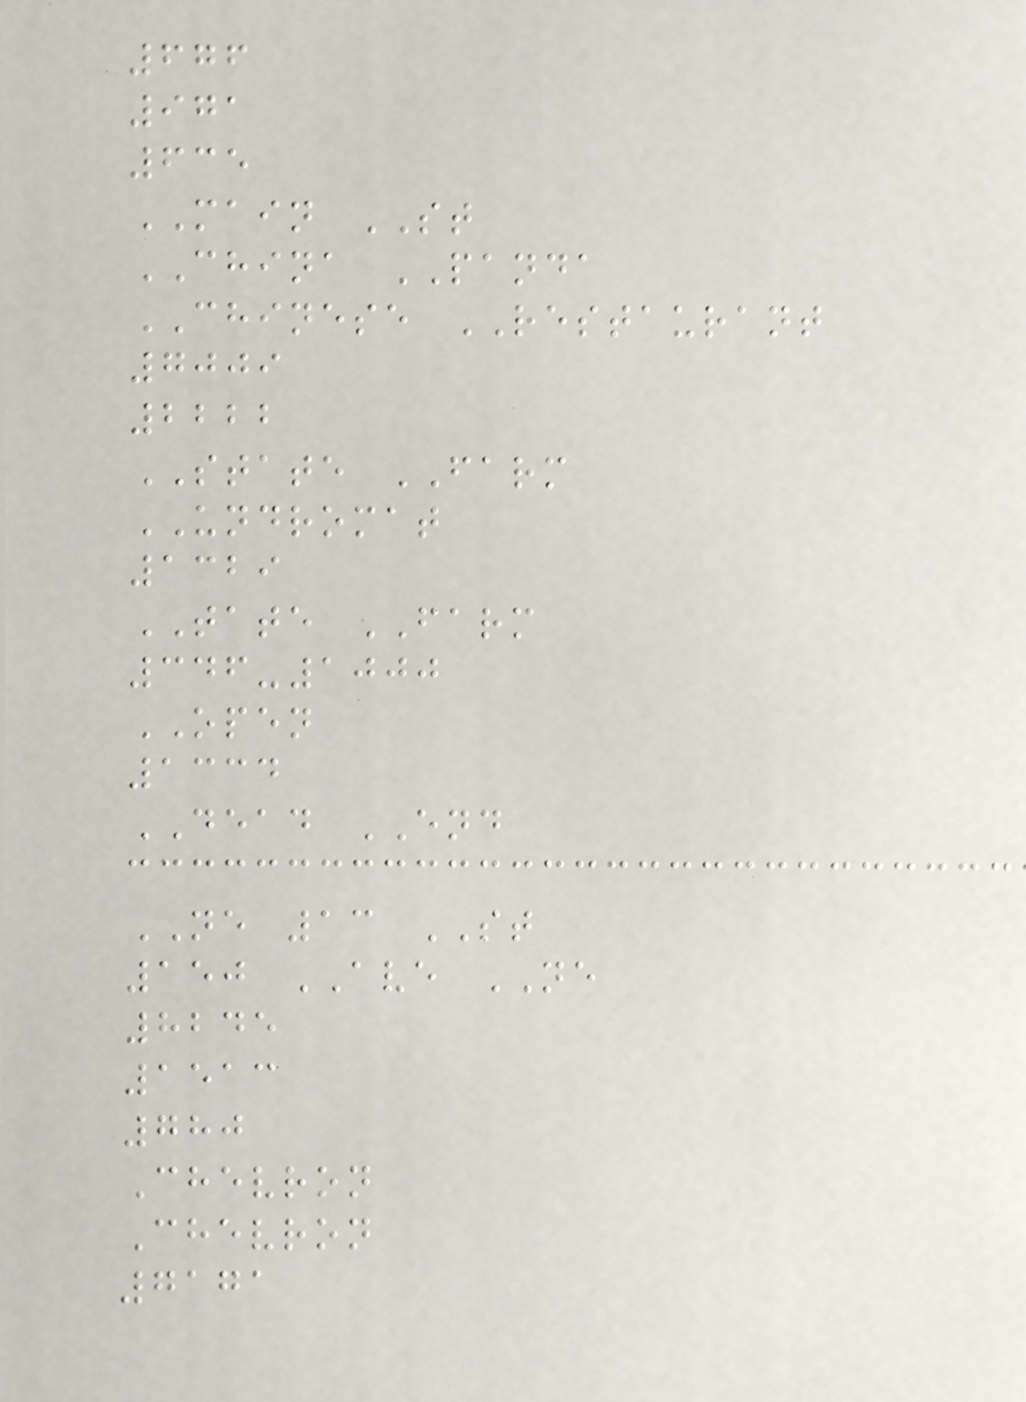676
971
635
MAIN ST
CHINA PANDA
CHINESE RESTAURANT
7009
2222
STATE FARM
UNDROMAT
1329
TATE FARM
346-1000
OPEN
1334
DEAD END
NE 13 ST
150 AVE NE
8245
1513
780
Chevron
Chevron
7171
